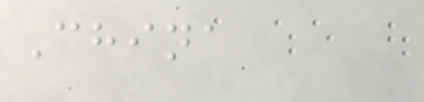China
